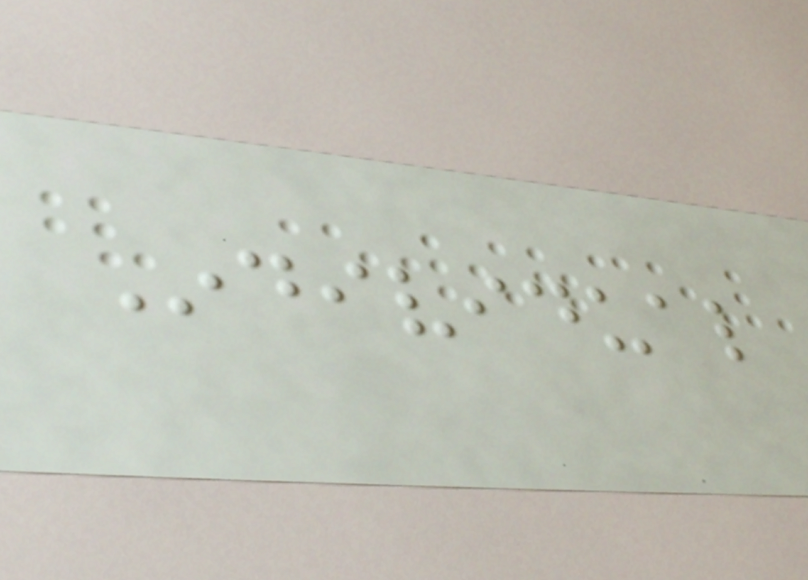Individual
